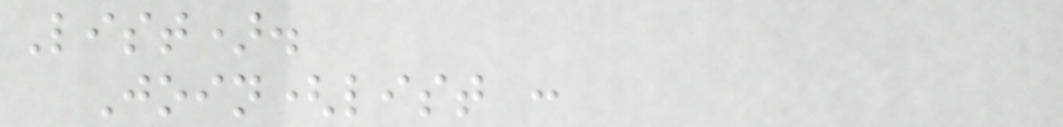List).
Join(list :
